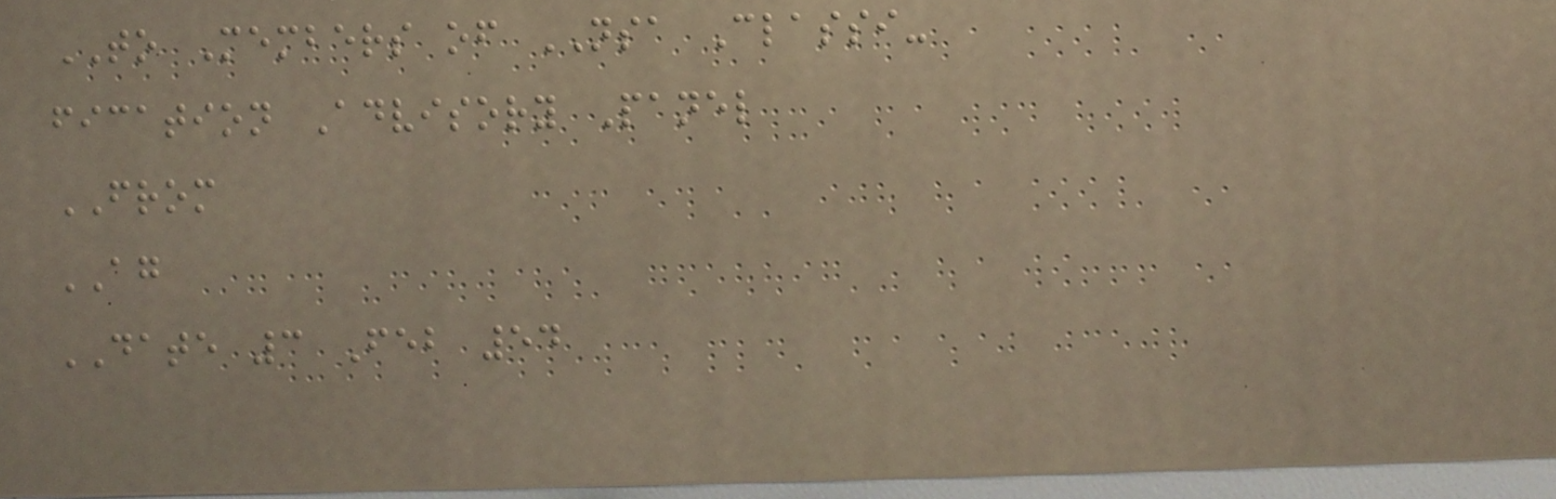TO Members of NSA Classi-
fication Advisory Panel
FROM
AG
DATE 3 Feb 54
